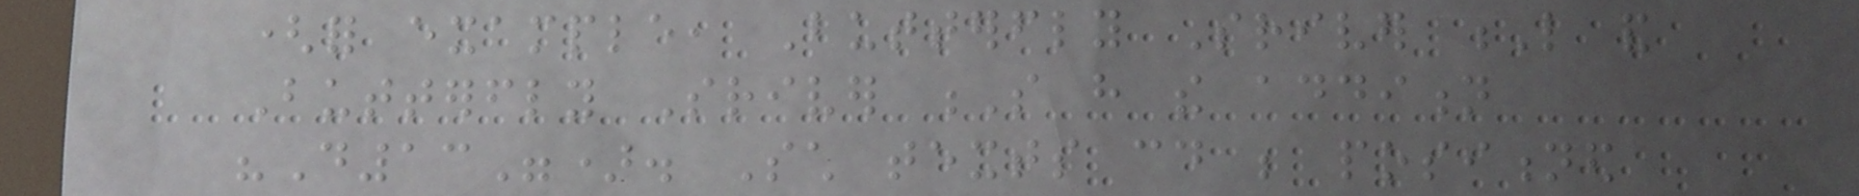(for example, Butterfly Sriver L and
Butterfly Sriver S have the addition
"D13"). Such texts could be positioned
